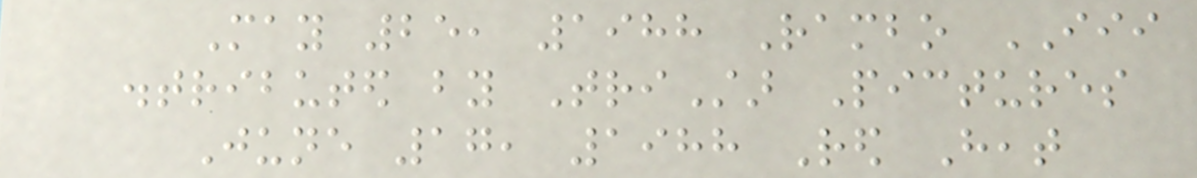May 25, 1988 Rambo III
distributed by TriStar Pictures
June 17, 1988 Red Heat
